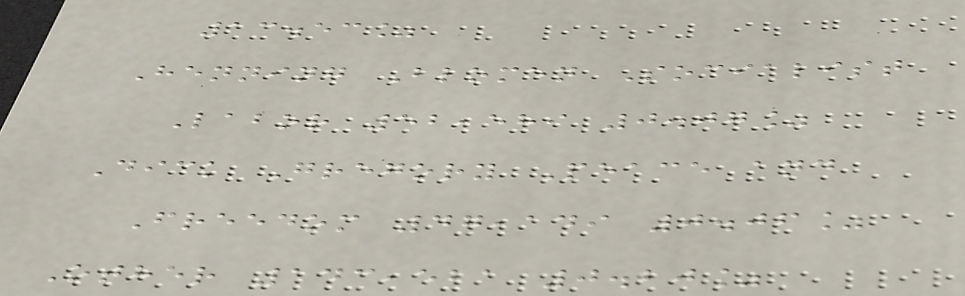13.53%
Henning Blomen Socialist
Labor 52,589 0.07%
Dick Gregory Peace and
Freedom 47,149 0.06%
Other 143,521 0.20%
